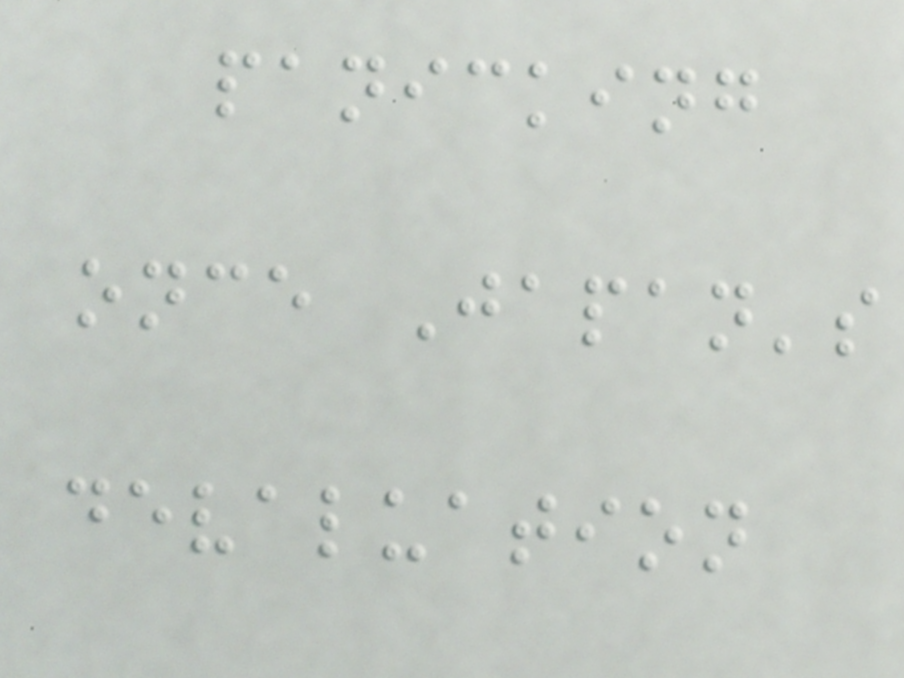panicking
once Japan's
devaluation
